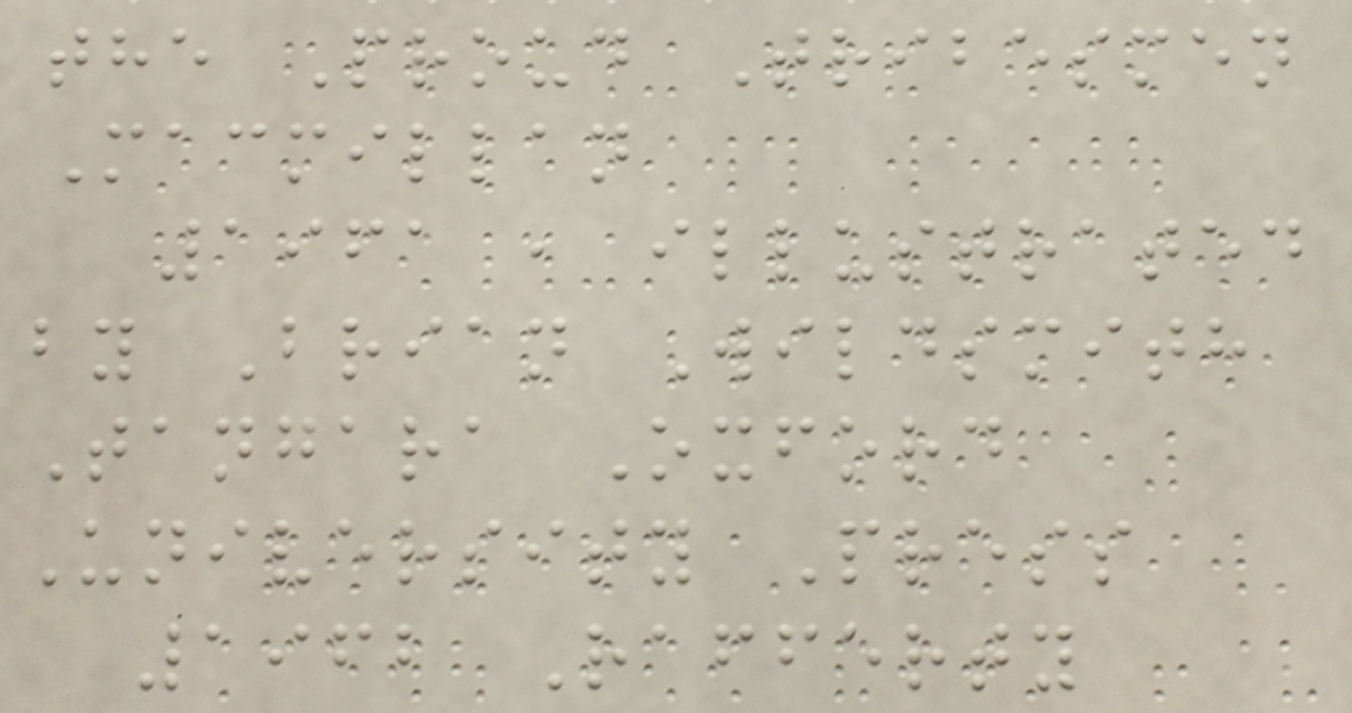the Proud Tribesmen
Macmillan
1961 , illustrated
by Brian Wildsmith
Tangara Oxford
University Press
1962 Rafferty
